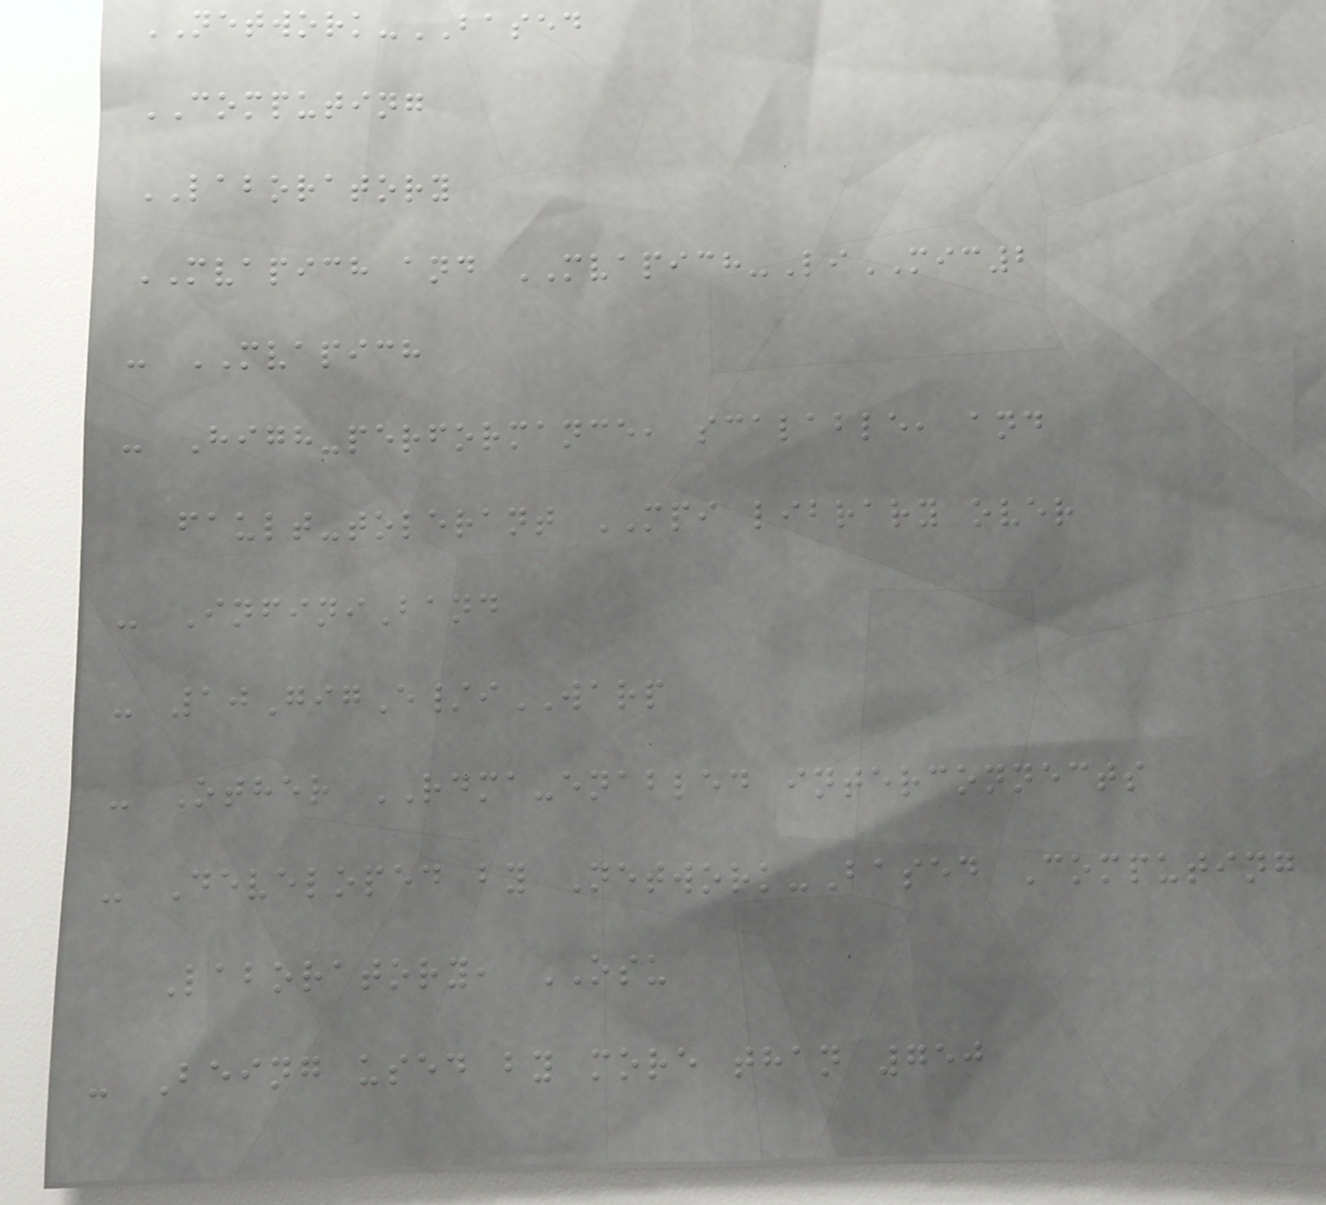NETWORK-BASED
COMPUTING
LABORATORY
MVAPICH and MVAPICH-LiMIC2
- MVAPICH
- High-performance, scalable, and
fault-tolerant MPI library over
- InfiniBand
- 10GigE/iWARP
- Other RDMA-enabled interconnects
- Developed by Network-Based Computing
Laboratory, OSU
- Being used by more than 750
